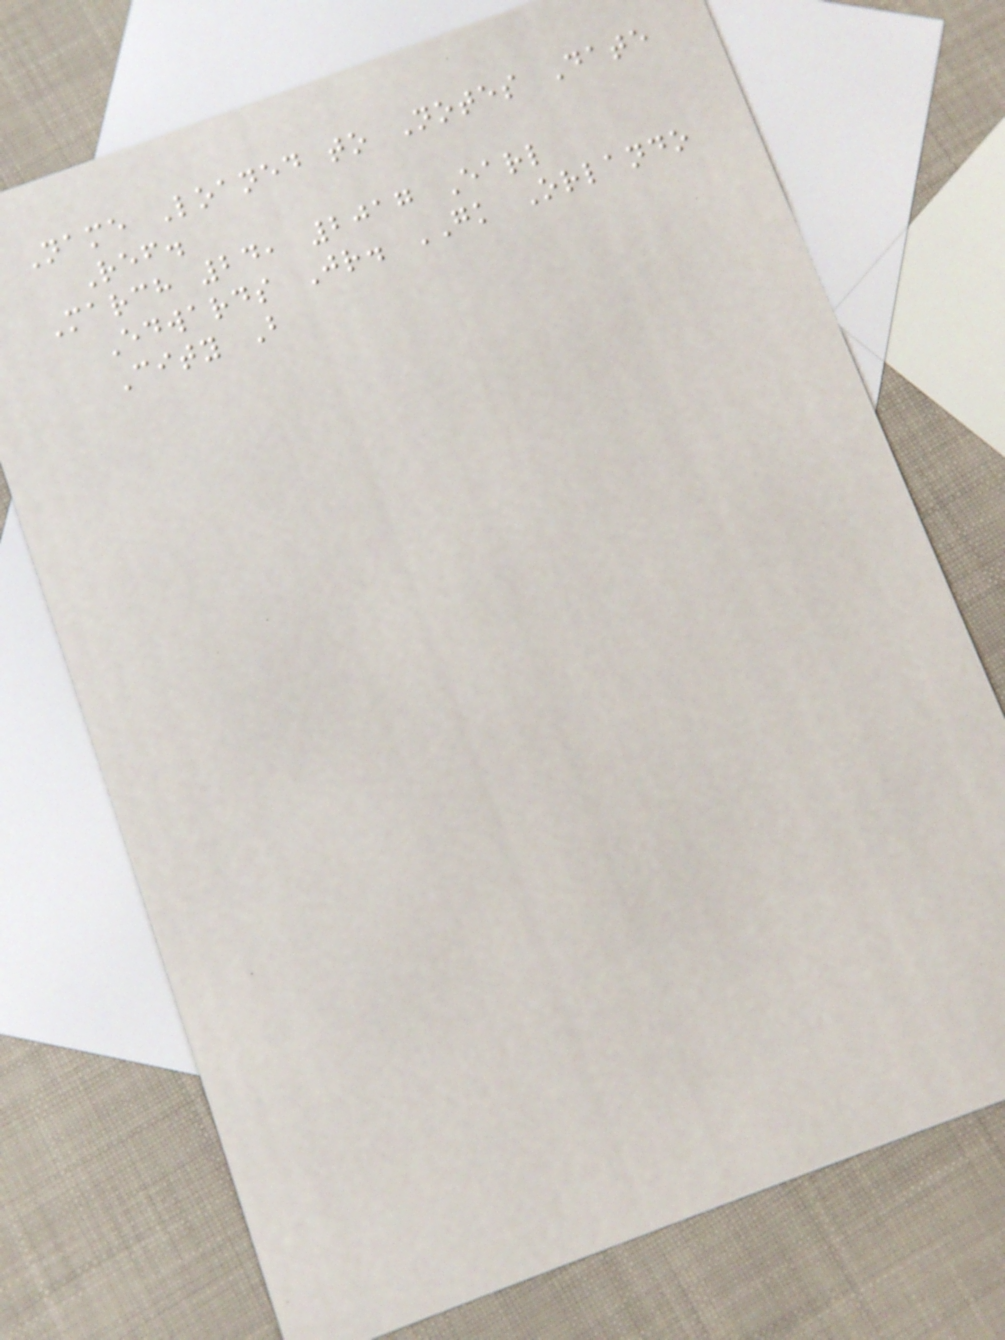Name Loaned to Notes Date
Ref.
March 24, 2017 Earl
Edwards Jr. GK Orlando
City B
